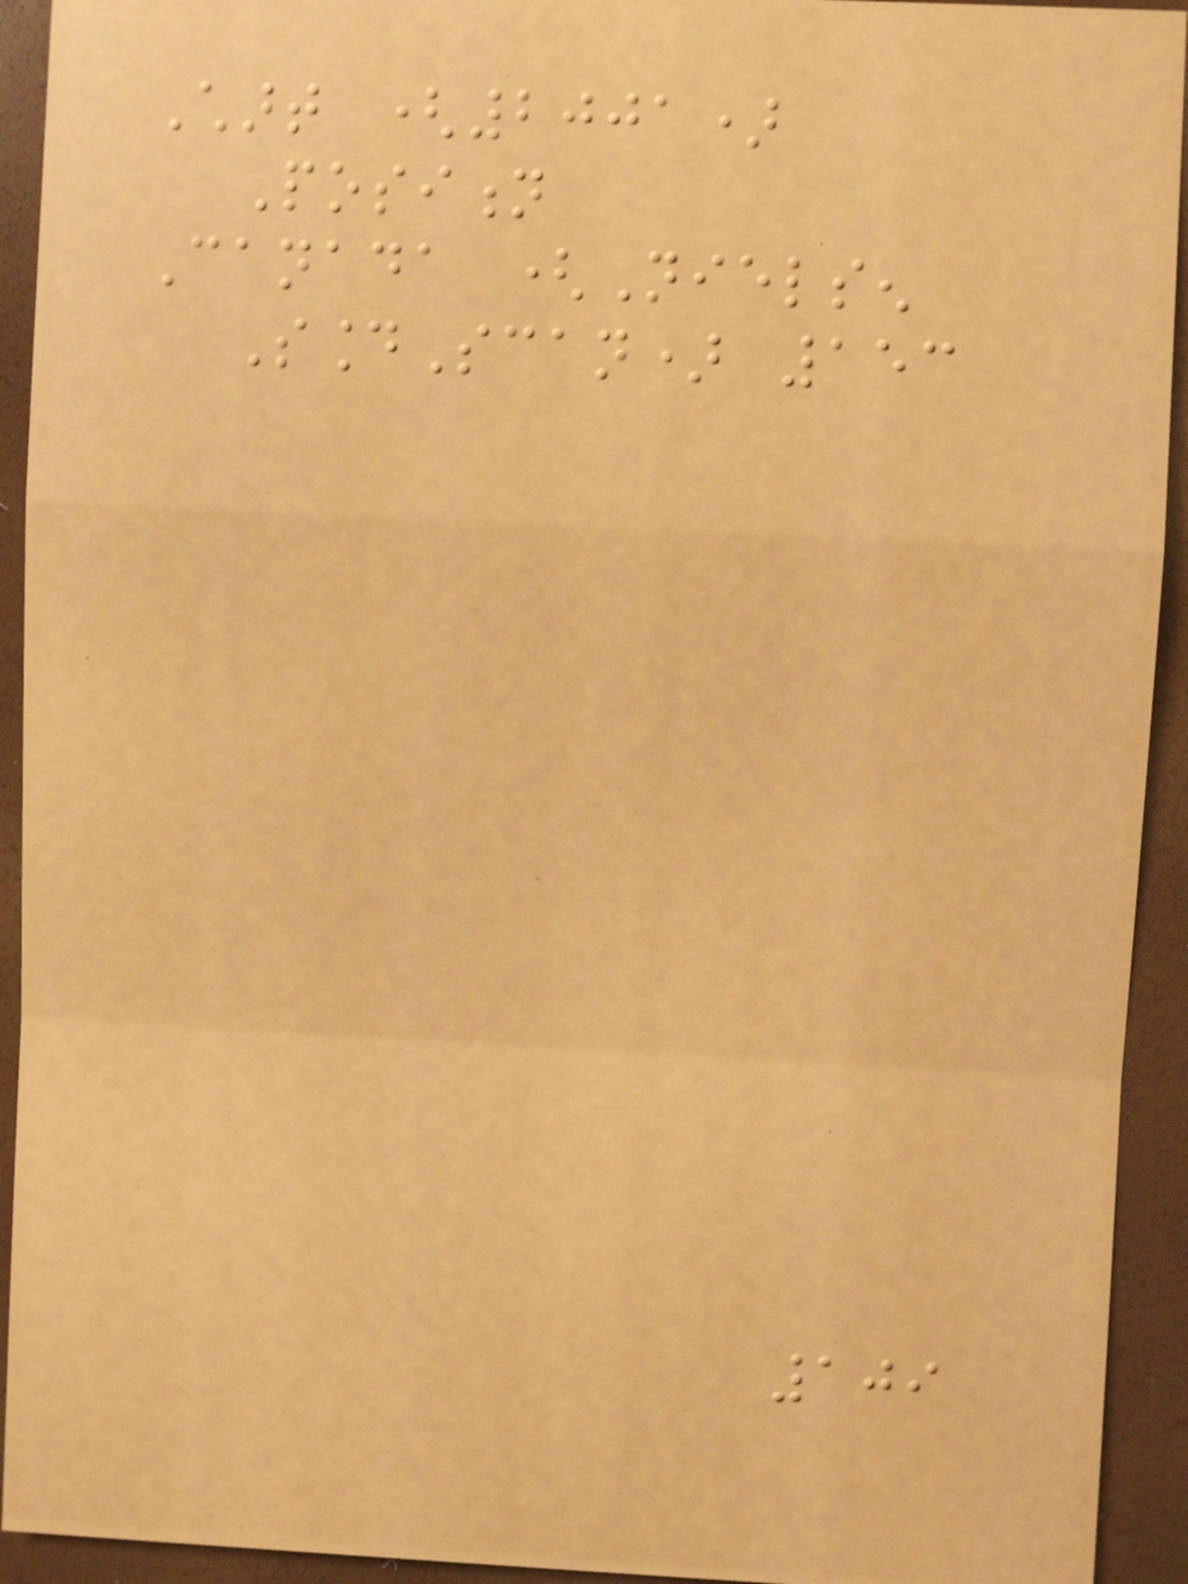Chart (2001)
Position
Canada (Nielsen
SoundScan) 153
109
